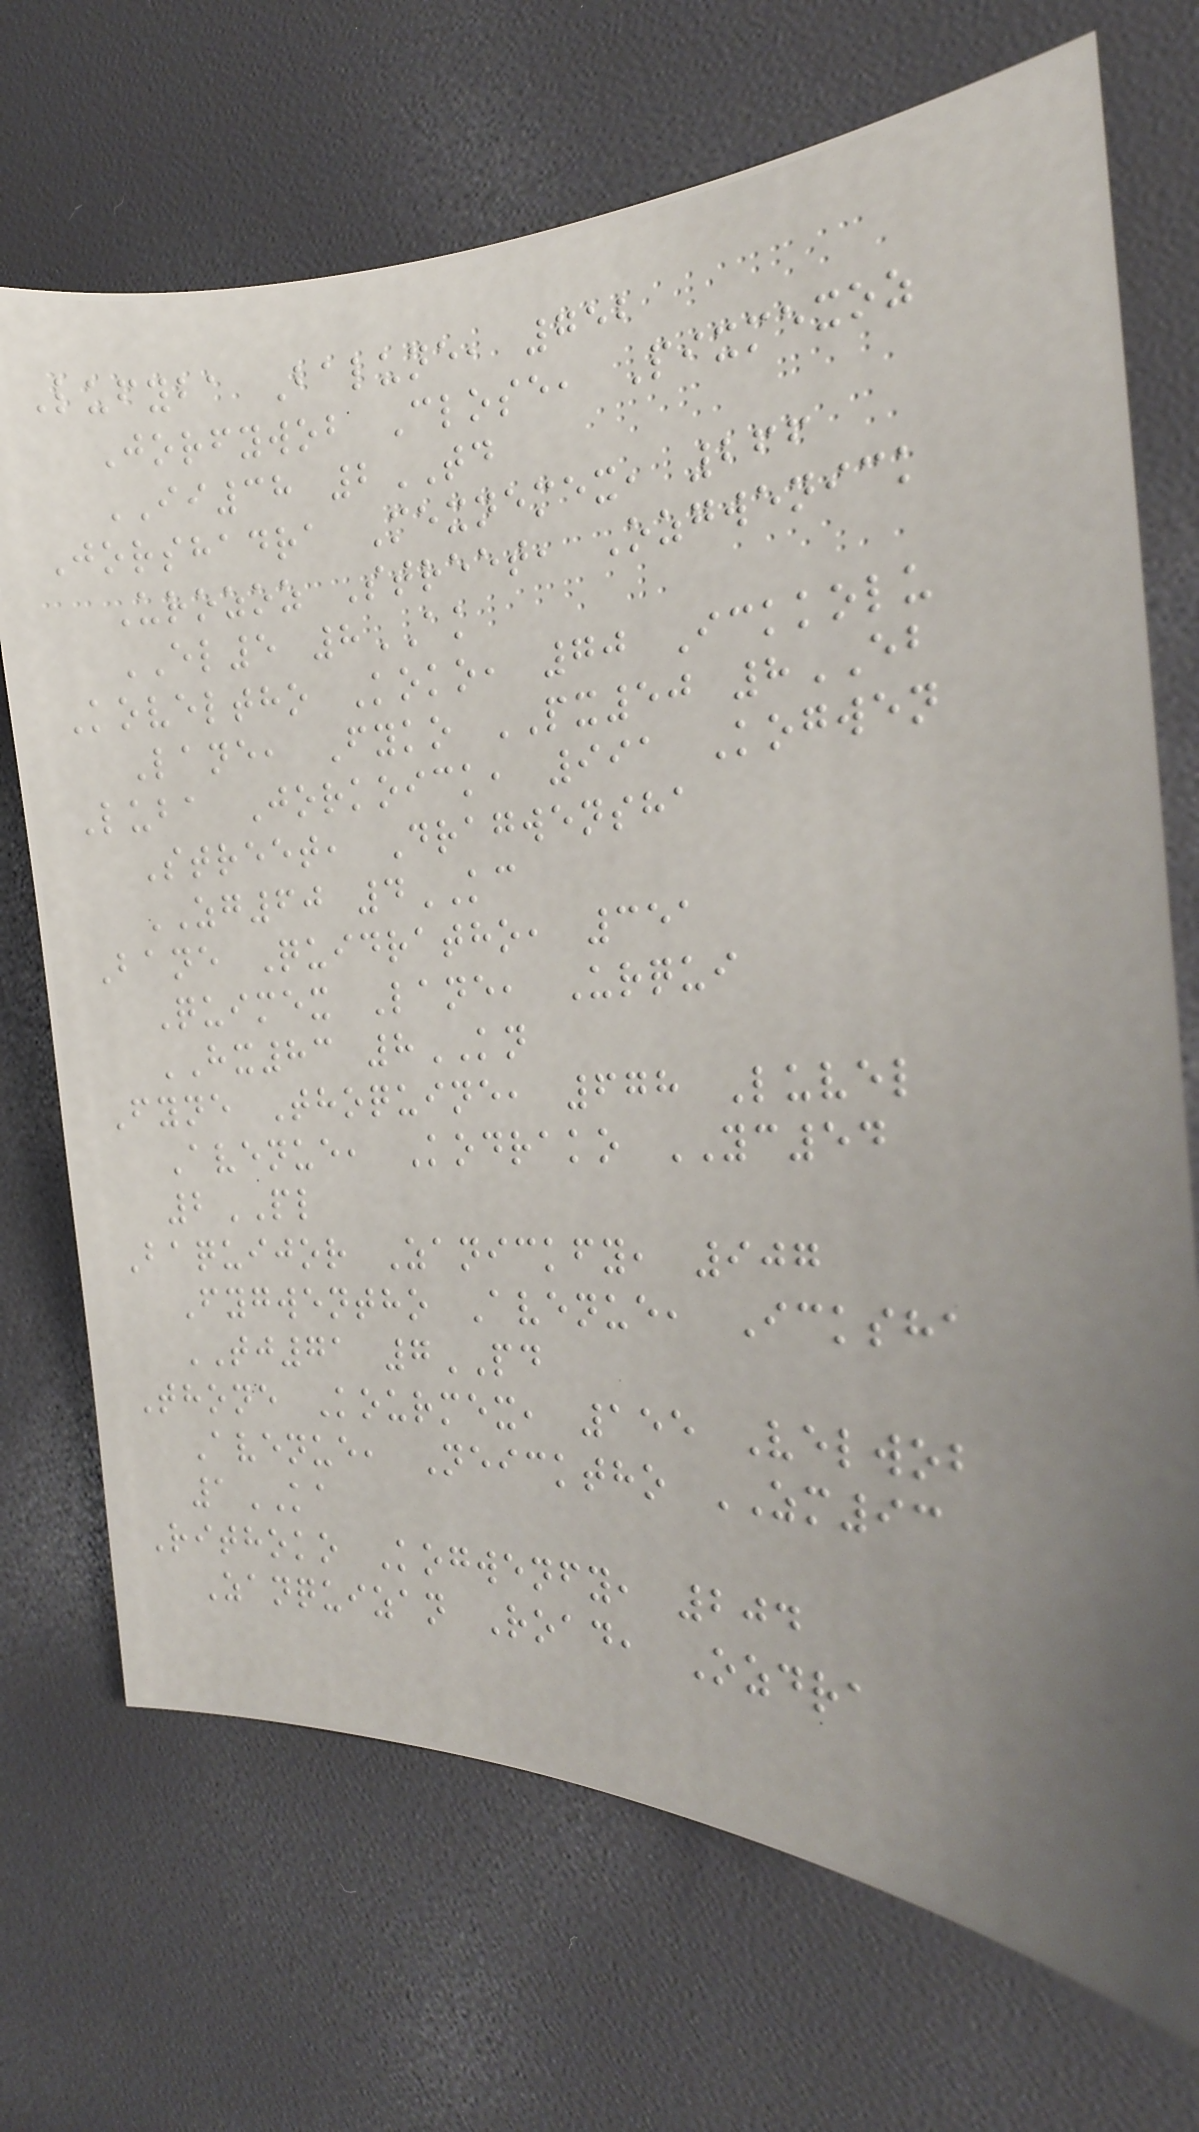Lufyba Balune, 752
Jorfywob Close, Pixmexoz
II38 2TD
Jorshadra Mexnemex, 266
Urozoz Street, Ozgwenick
EL5 8AK
Koveltho Koko, 70 Ickkolu
Lane, Fyko PX50 8EB
Luba Jorkoick, 991 Kogwen
Street, Dragwensha
ZG60 4KC
Bane Quidratho, 351
Quimex Lane, Urqui
HX83 8KN
Fyne Thoquine, 678 Luvel
Avenue, Kodrako YC54
2PL
Baquijor Zanickfy, 907
Fygwentho Avenue, Icksha
TJ71 7PD
Thone Kourmex, 155 Velwob
Avenue, Neicktho ZM93
1KA
Rithoko Kogwenfy, 204
Zanquizan Road, Ozdra
